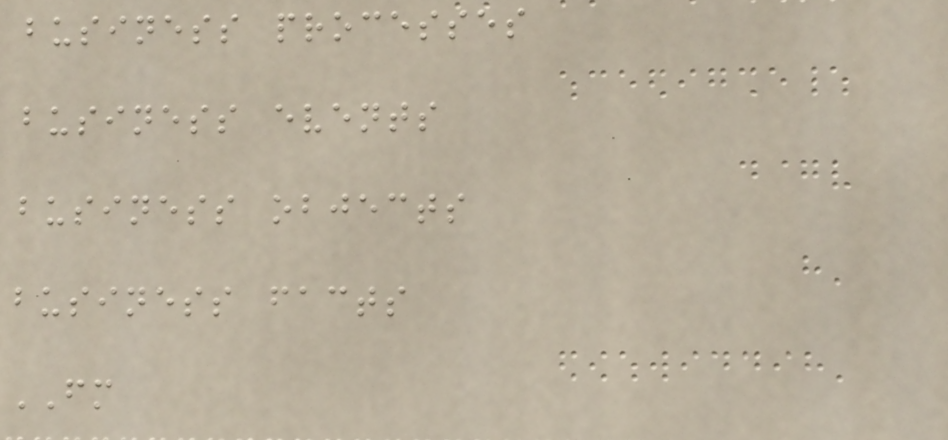business processes
business events
business objects
business facts
FM
